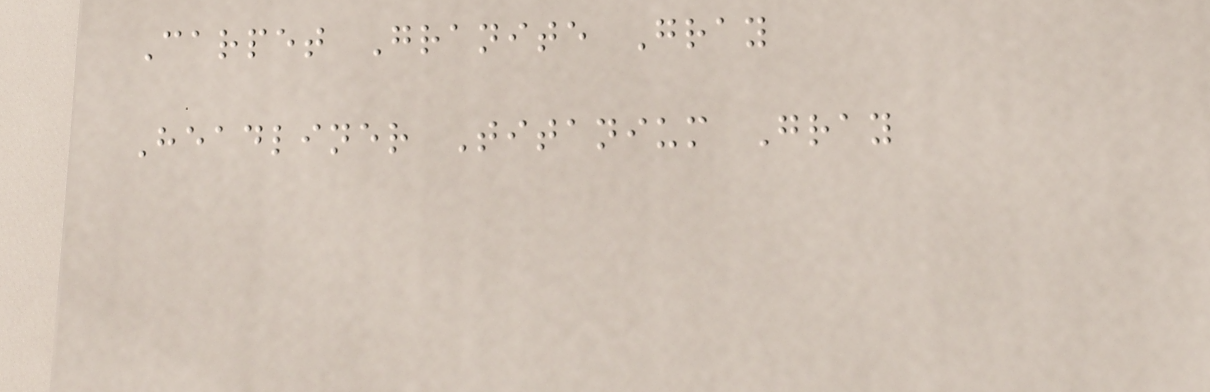Carpet Granite Gray
Headliner Titanium Gray
